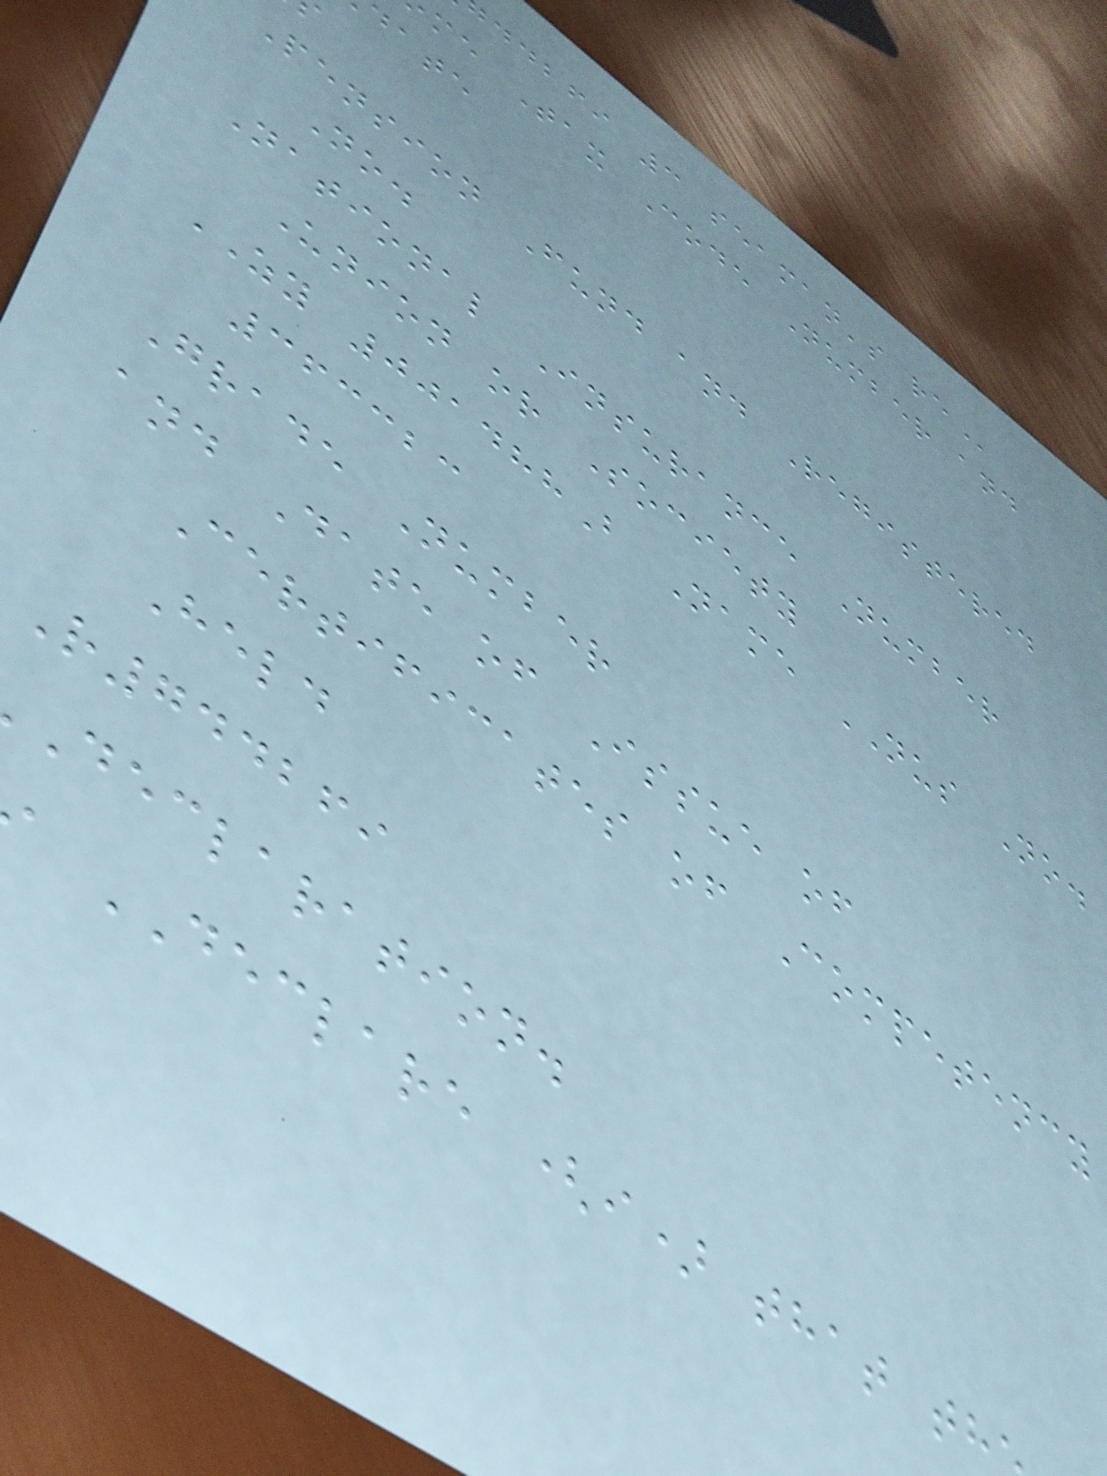ddbfi 3 seaman's
me Tax Code Number and
date
Pension Fund and Registered
No.
National Insurance Number
Union or Society
ZY 001488B Name NUS No.
363323
Grade Number
and Date of Issue of
Certificates of Competency
Held
R744269
declaration.
DECLARE (i) that th
